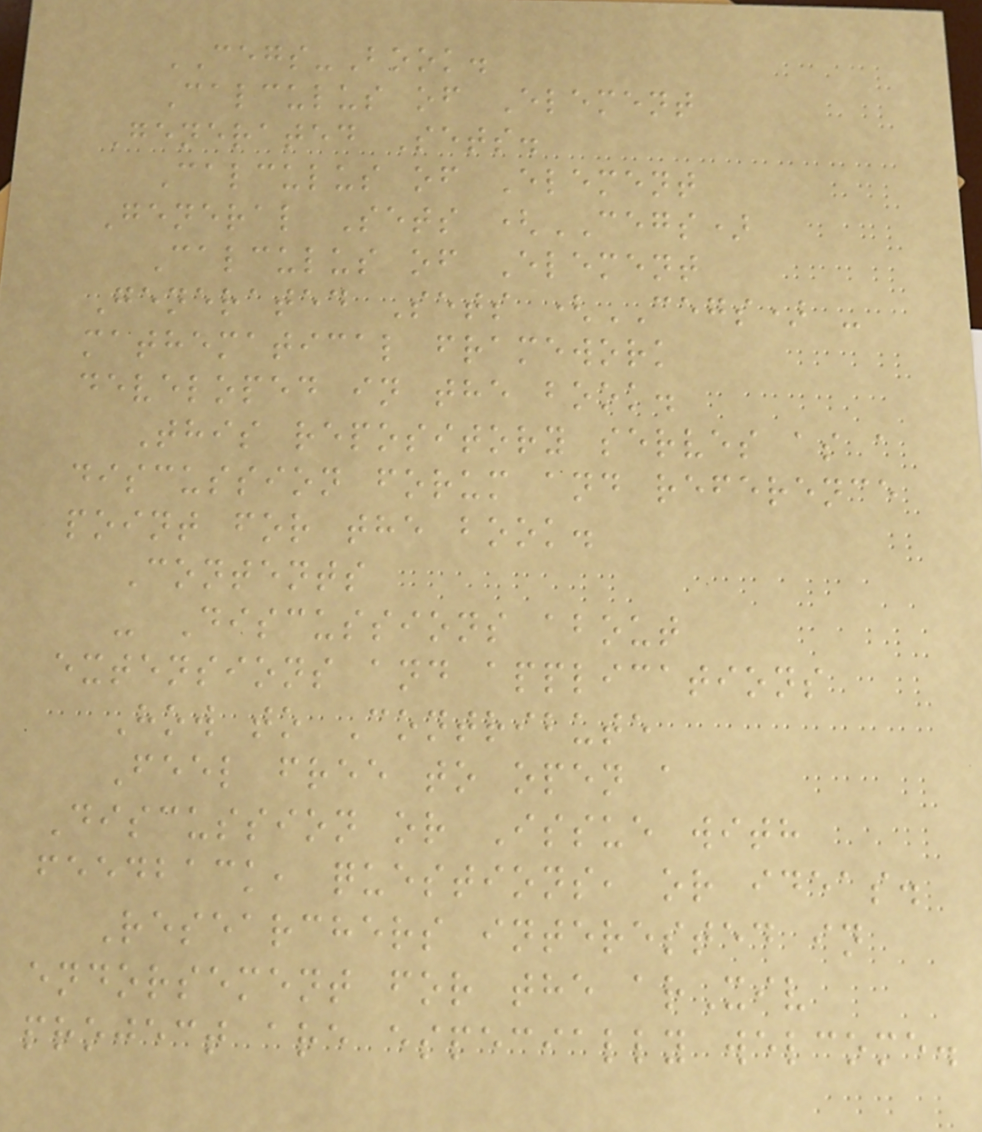CEGS-Book.
Calculus of Element
Generated Sets.
Calculus of Element
General Sets (CEGS)
Calculus of Element
Generated Sets (CEGS) -
mathematical framework
developed in the book.
This repository serves as a
discussion forum and reference
point for the book.
Contents
- Discussions about
extensions and applications
How to Contribute
Feel free to open a
Discussion or Issue with
feedback, questions, or ideas.
Researchers interested in
endorsement for the arXiv
project are especially welcome.
